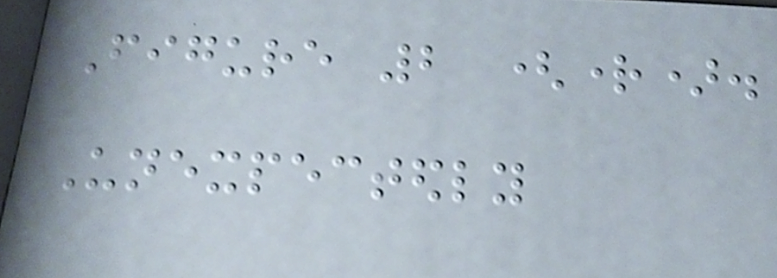Figure 2 (right).
Unexpectedly
